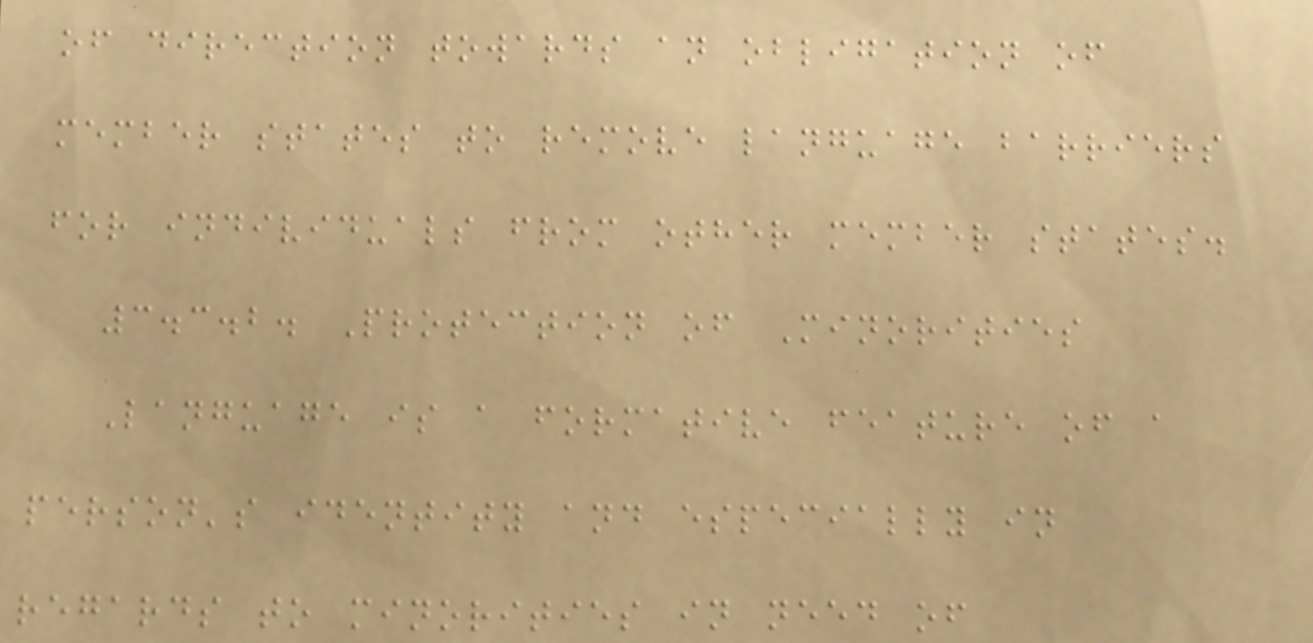of direction towards an obligation of
member states to remove language barriers
for individuals from other member states.
3.3.2. Protection of Minorities
Language is a formative feature of a
person's identity and especially in
regards to minorities in need of
